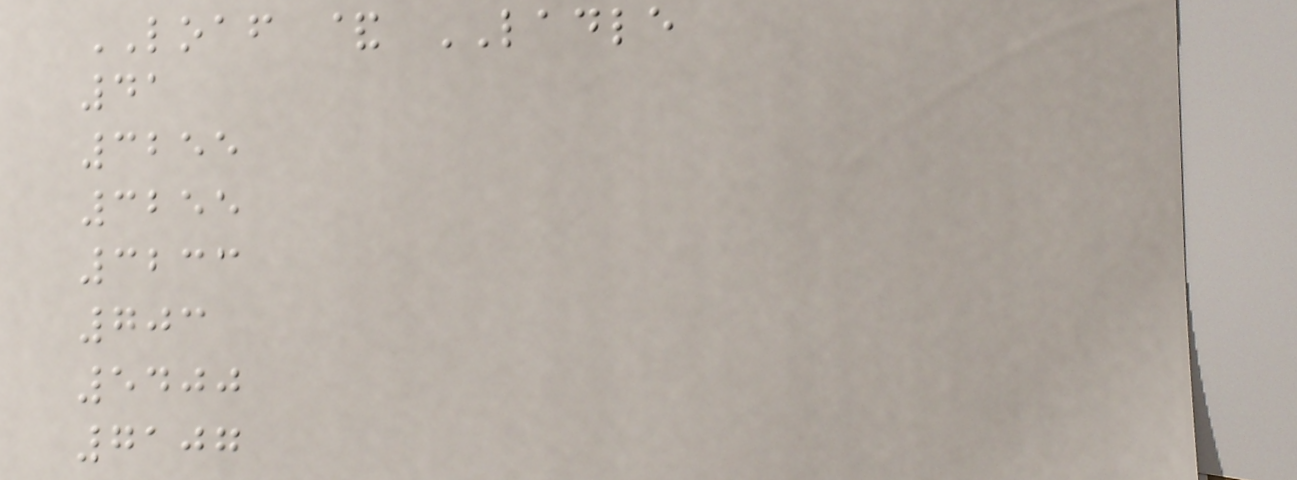LOAF & LADLE
41
3255
3255
3233
703
5400
7107
